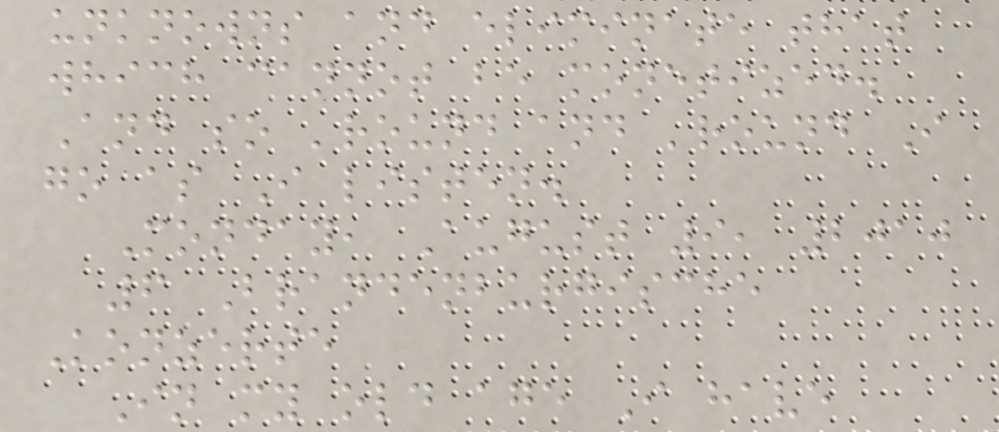unknowns and eliminate that
which cannot be monetized.
And so 'round and 'round I
go as I listen.
Monday, August 9, 2010
6 Brandenburgische
Konzerte
In my old age I have
